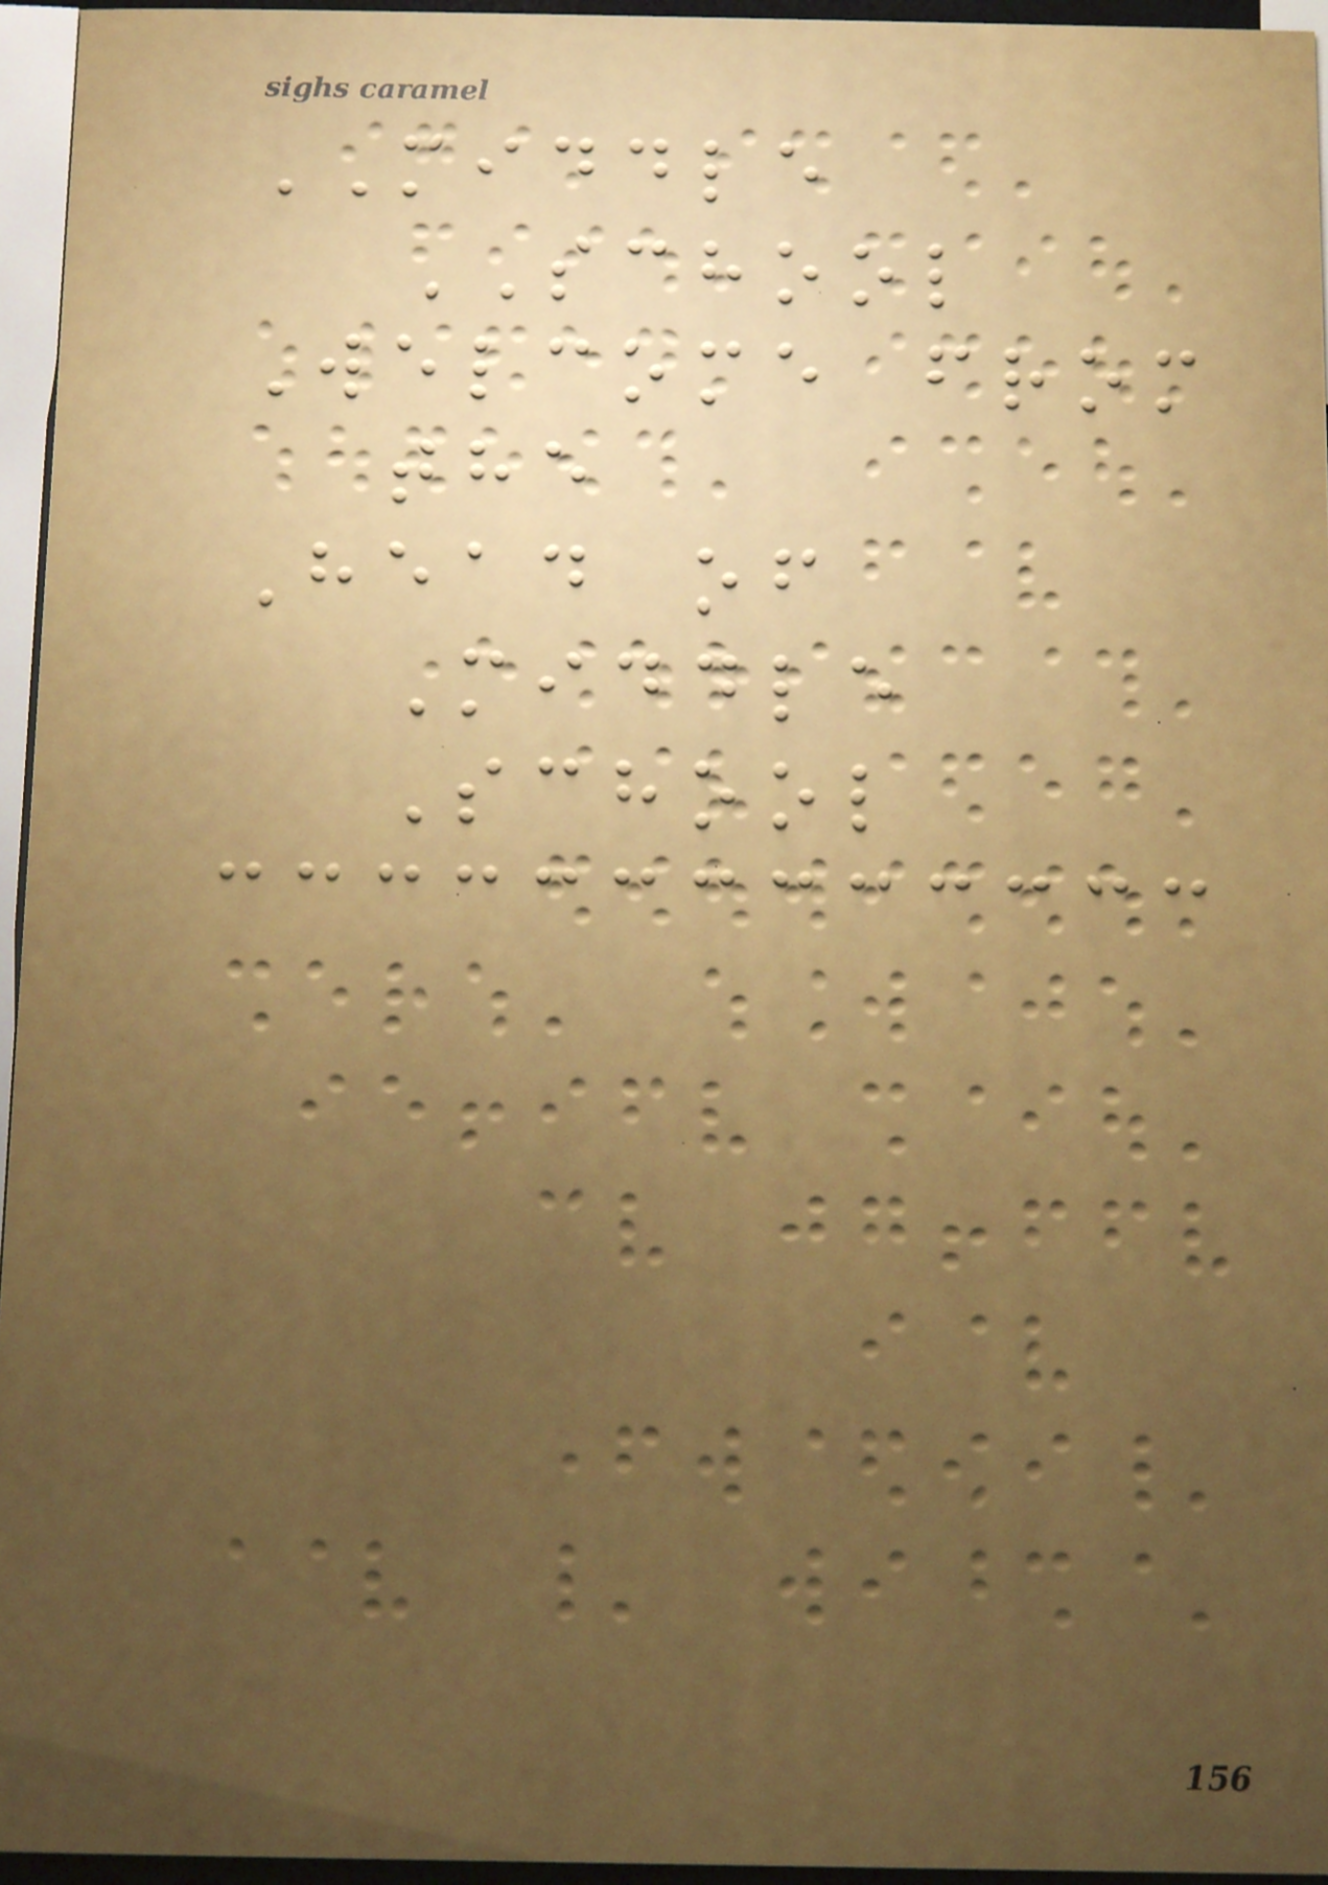MIDDLE
SCHOOL
Welcome from
the
Head of
Middle
School
